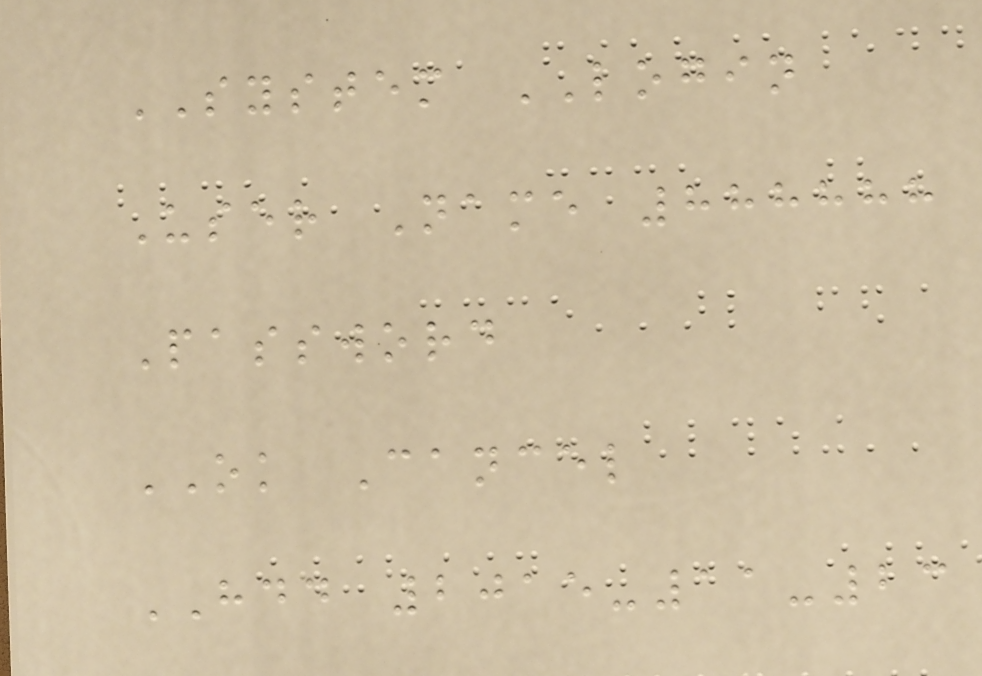SYSTEM LOGIN
User Name 888888
Password
OK Cancel
HDD 2015-11-23
